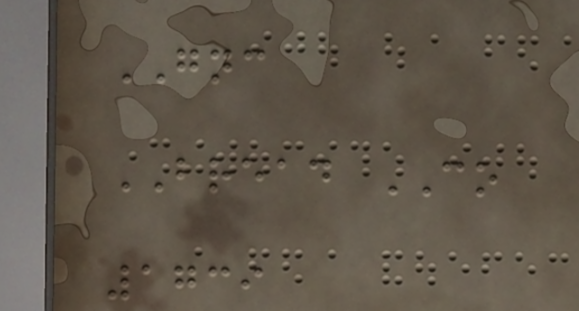GNC
BREAD CO
1739
